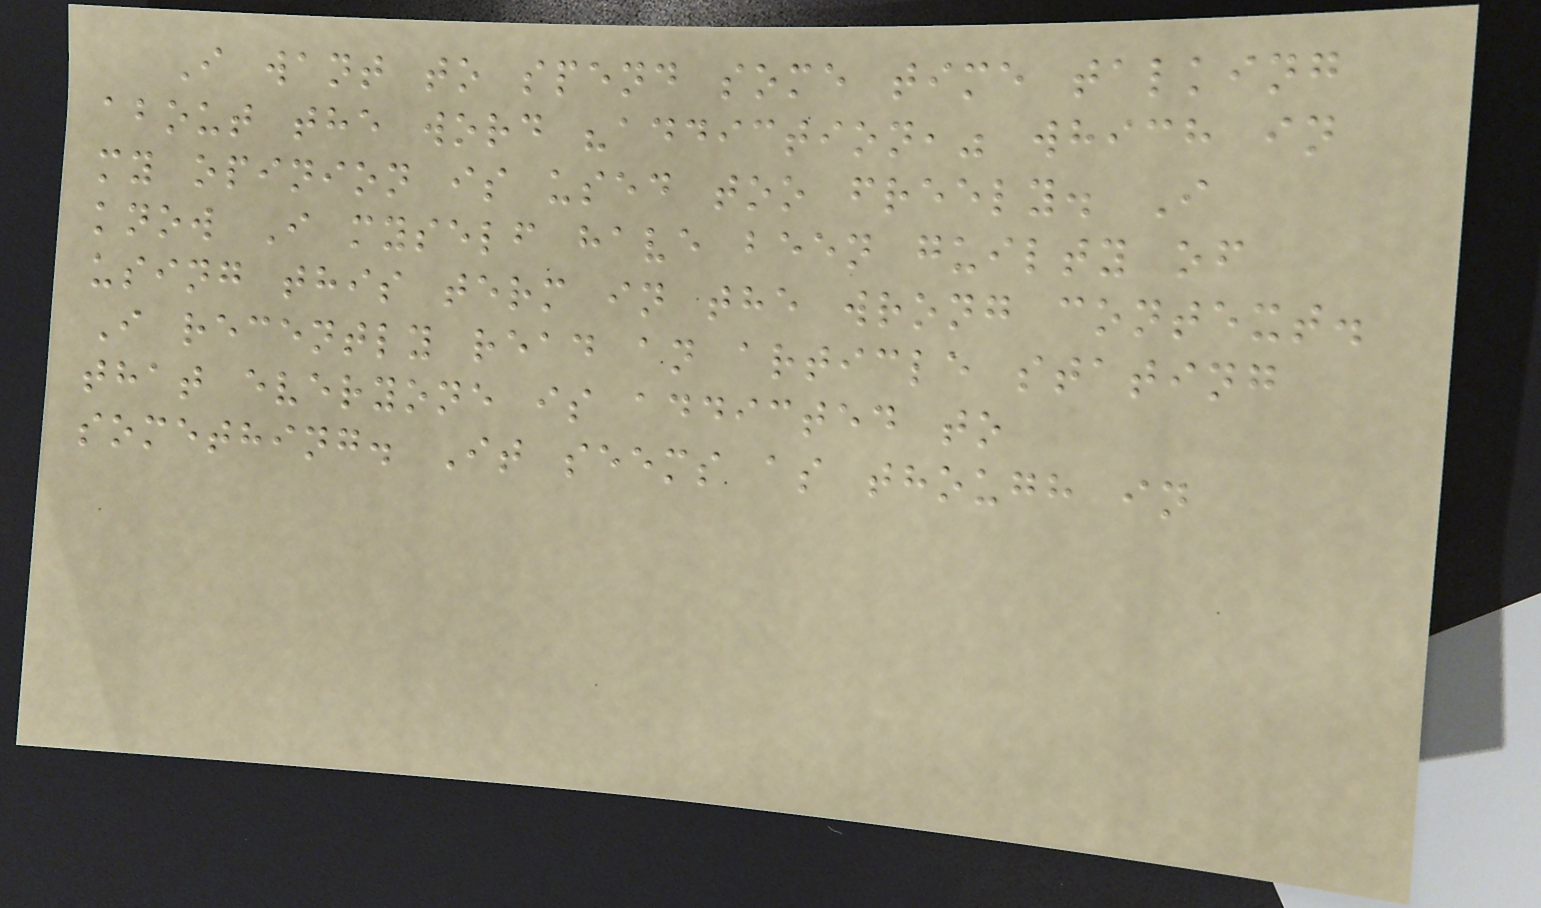I want to spend some time talking
about the word "addiction," which in
my opinion is used too freely. I
know I myself have been guilty of
using this term in the wrong context.
I recently read an article stating
that everyone is addicted to
something. It seems as though in
